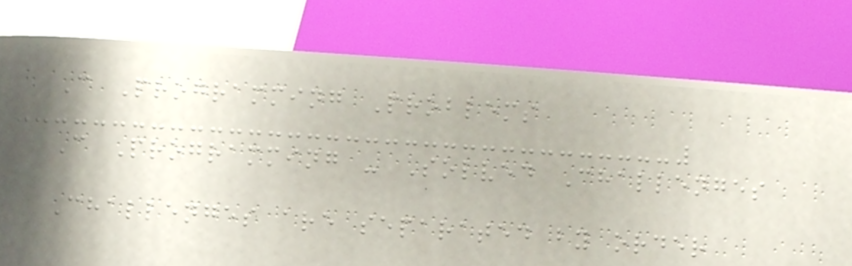C Programming Problems
C Programming - Solved Challenges
Challenges are separated by order
